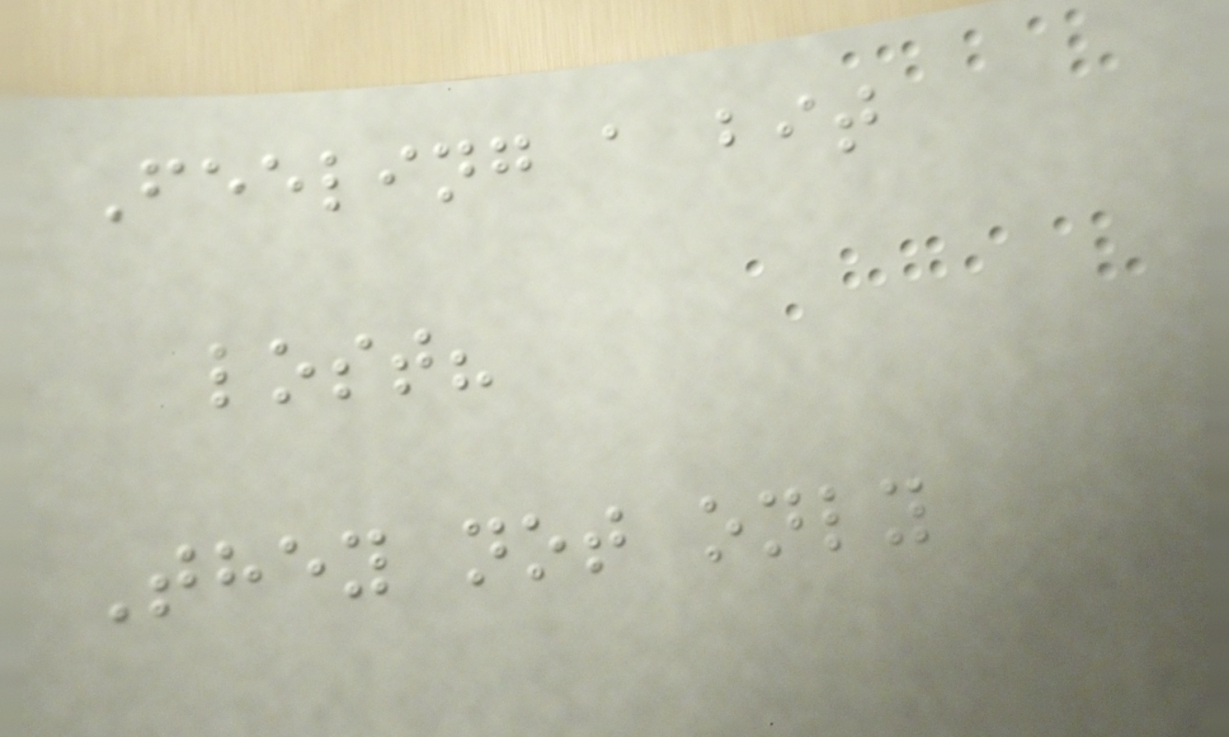Feeling a bit
lost?
They not only
